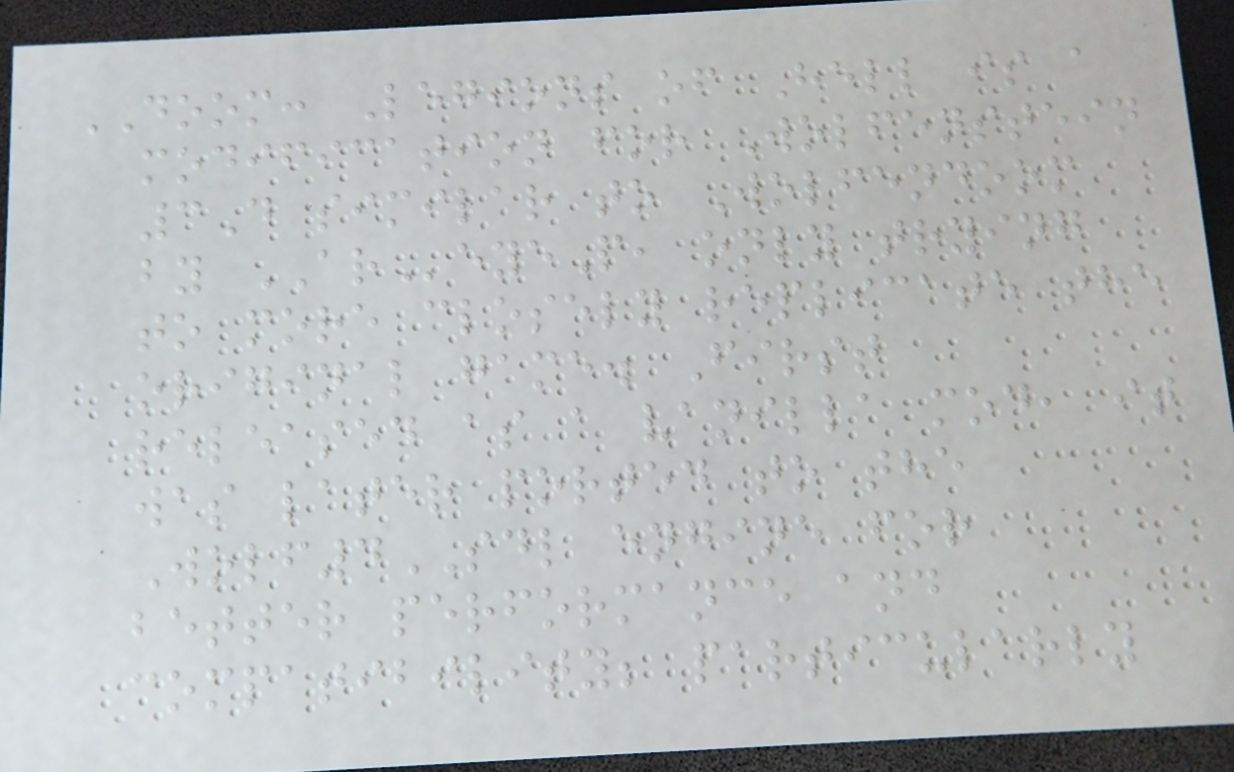DOOM: Legions of Hell is a
modification for Wolfenstein
3D similar to Wolfendoom
by AReyeP, only trying
to more closely replicate the
original game. First
released as a vanilla mod, it
was later ported to the
Wolf4SDL engine for
better performance and
compatibility; particularly
